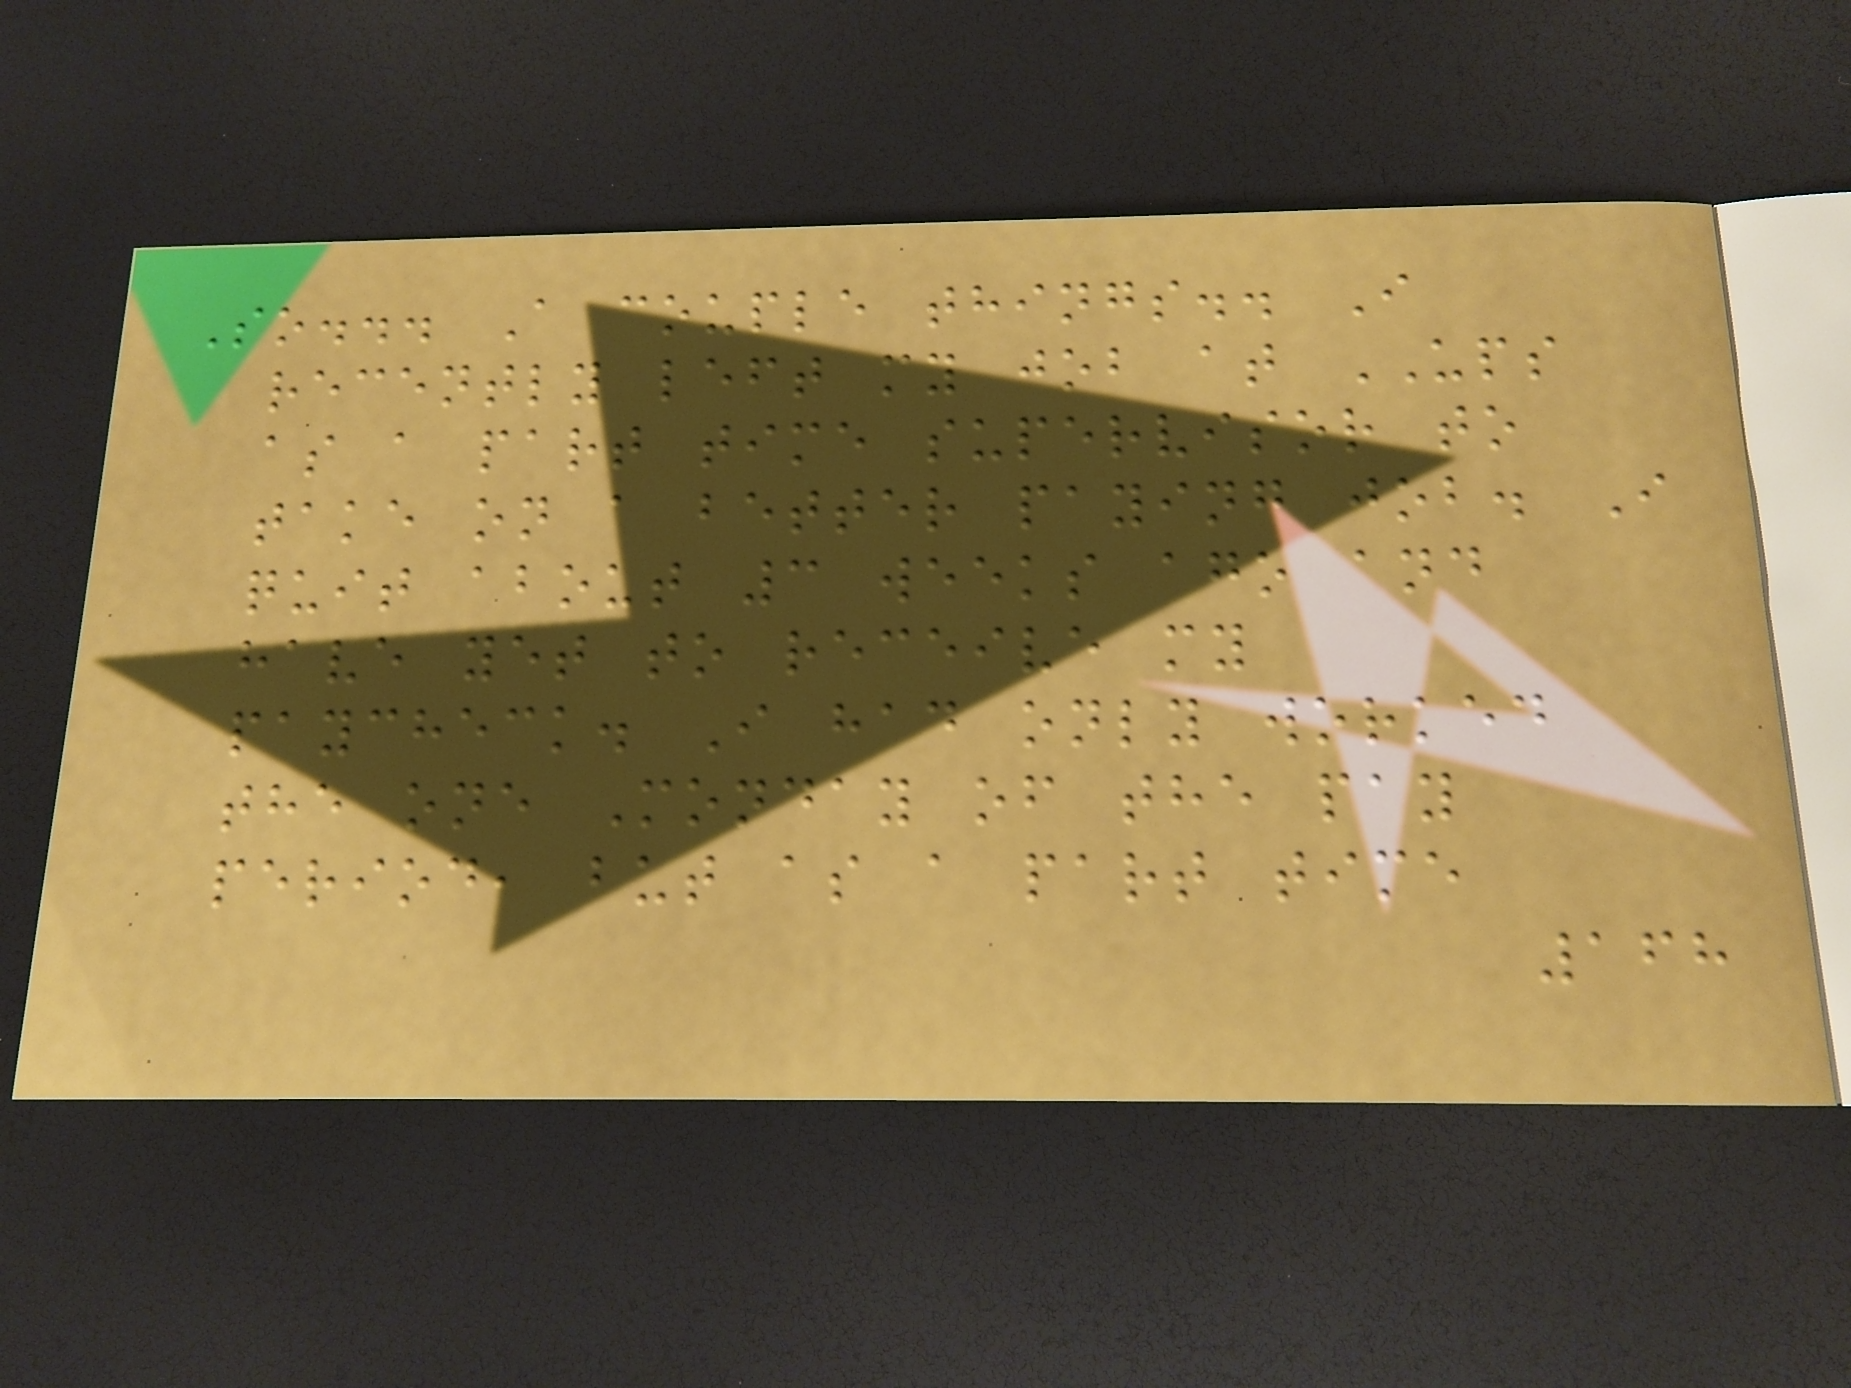So... A couple things.. I
recently left my job at UPS
as a part time supervisor to
take on a better paying job. I
quit about 3 weeks ago and
have yet to receive my
paycheck. I had only worked
the one Monday of the pay
period, but as a part time
168
